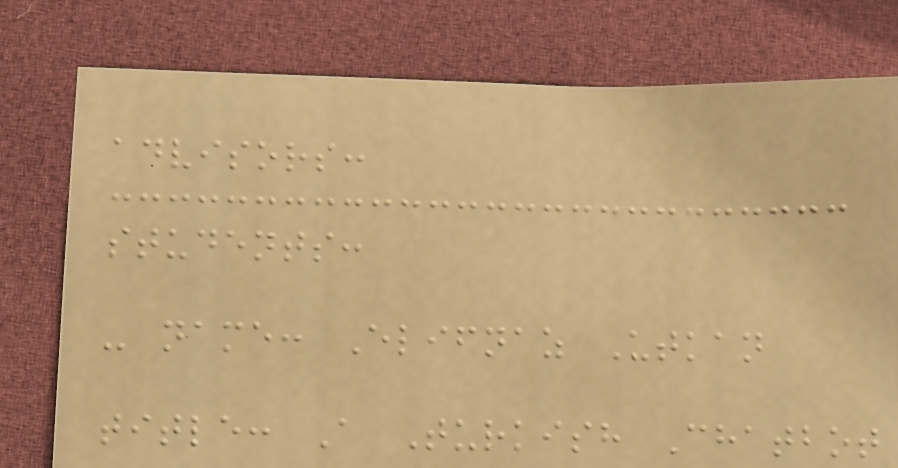advisors:
students:
- name: Elifnaz Utkan
title: A Turkish Chatbot
